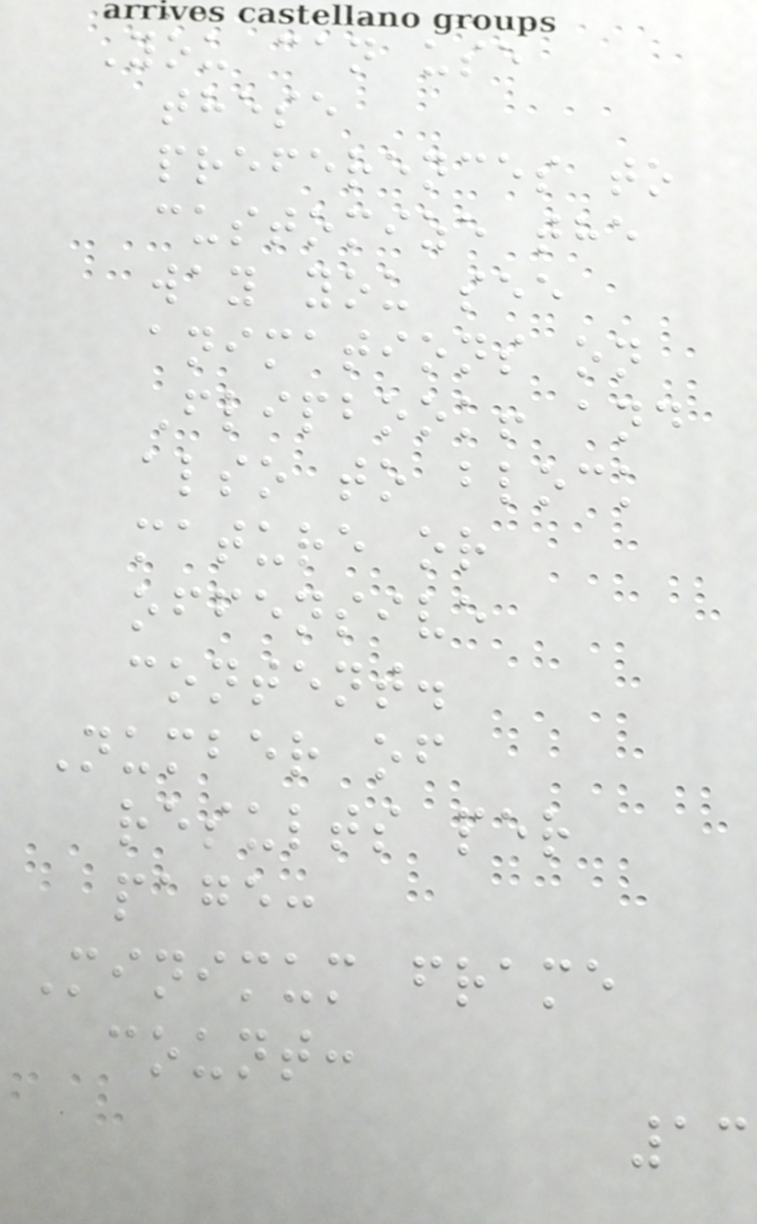You can use
these
preferences to
customize the
way you see
animations on
Flipbook! and
also to block
mature or
offensive
content.
Number of
results per
page:
Minimum frame
count:
13
